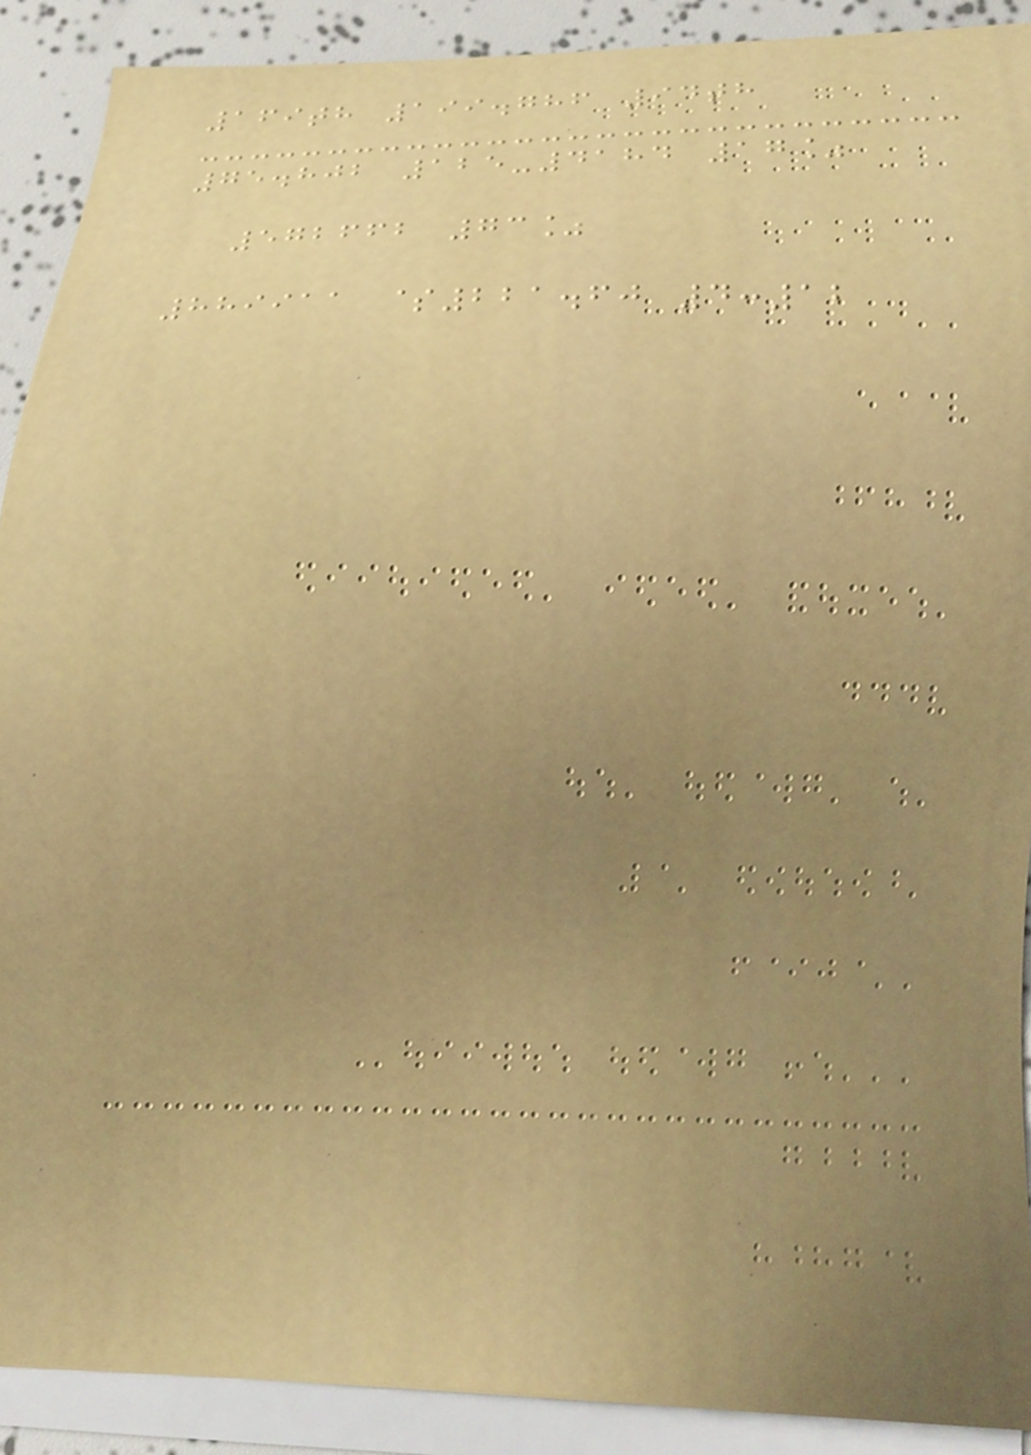169th 199.786 94th
75.802 125-4184 17%
572662 73%
889911 $221.60 4:12
